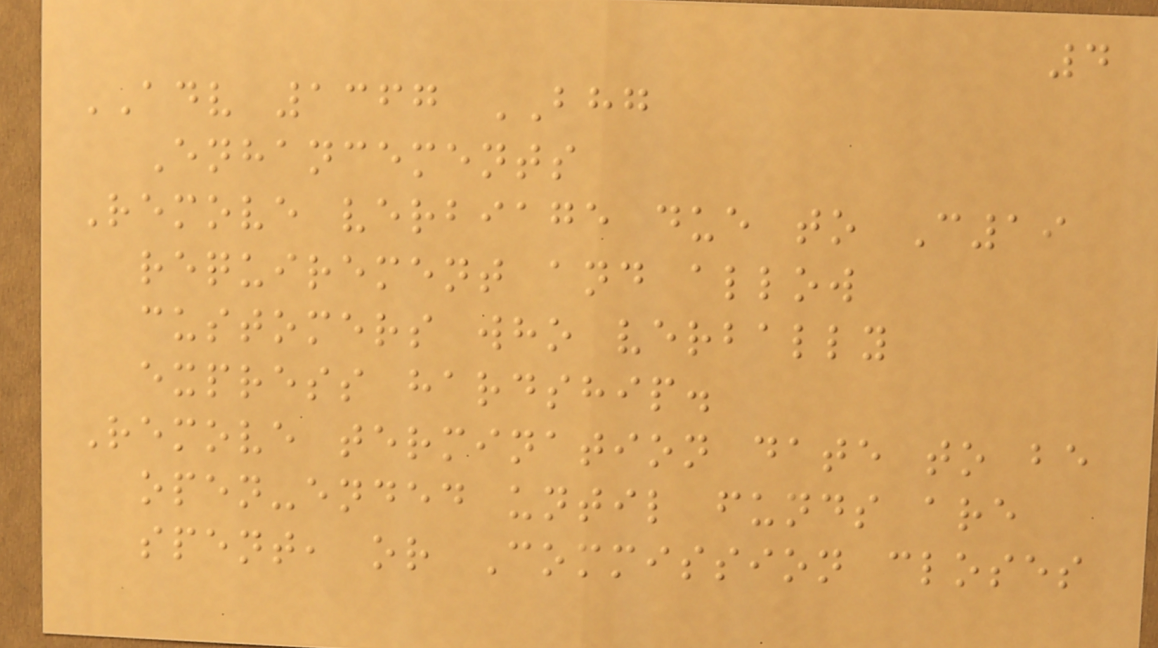4
ADV 1367 BHG
Enhancements
Remove verbiage due to C19
requirement and allow
customers who verbally
express hardship.
Remove termination date to be
open-ended until funds are
spent, or Commission closes
